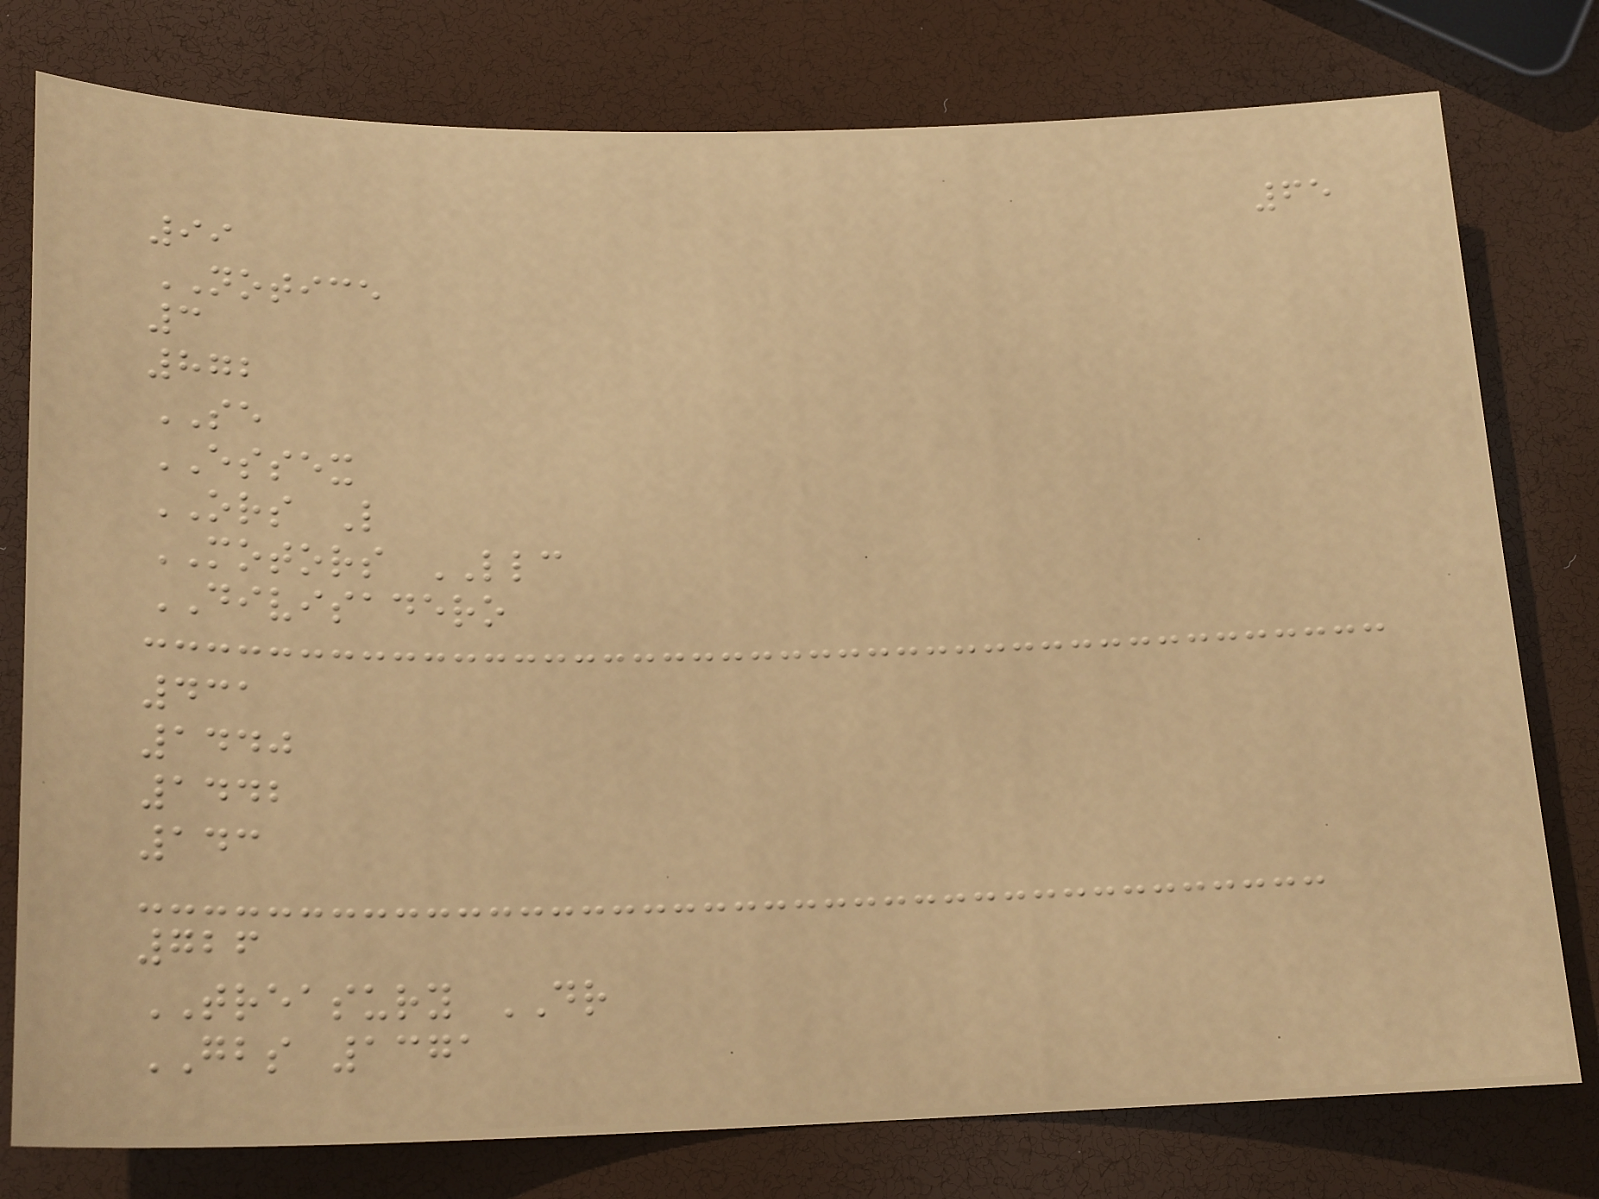65
99
NOTICE
3
872
SE
ESSEX
ORS L
MOTORS LLC
DIVISADERO
431
1440
1442
143
726
TREASURY DR
GBS 1371
